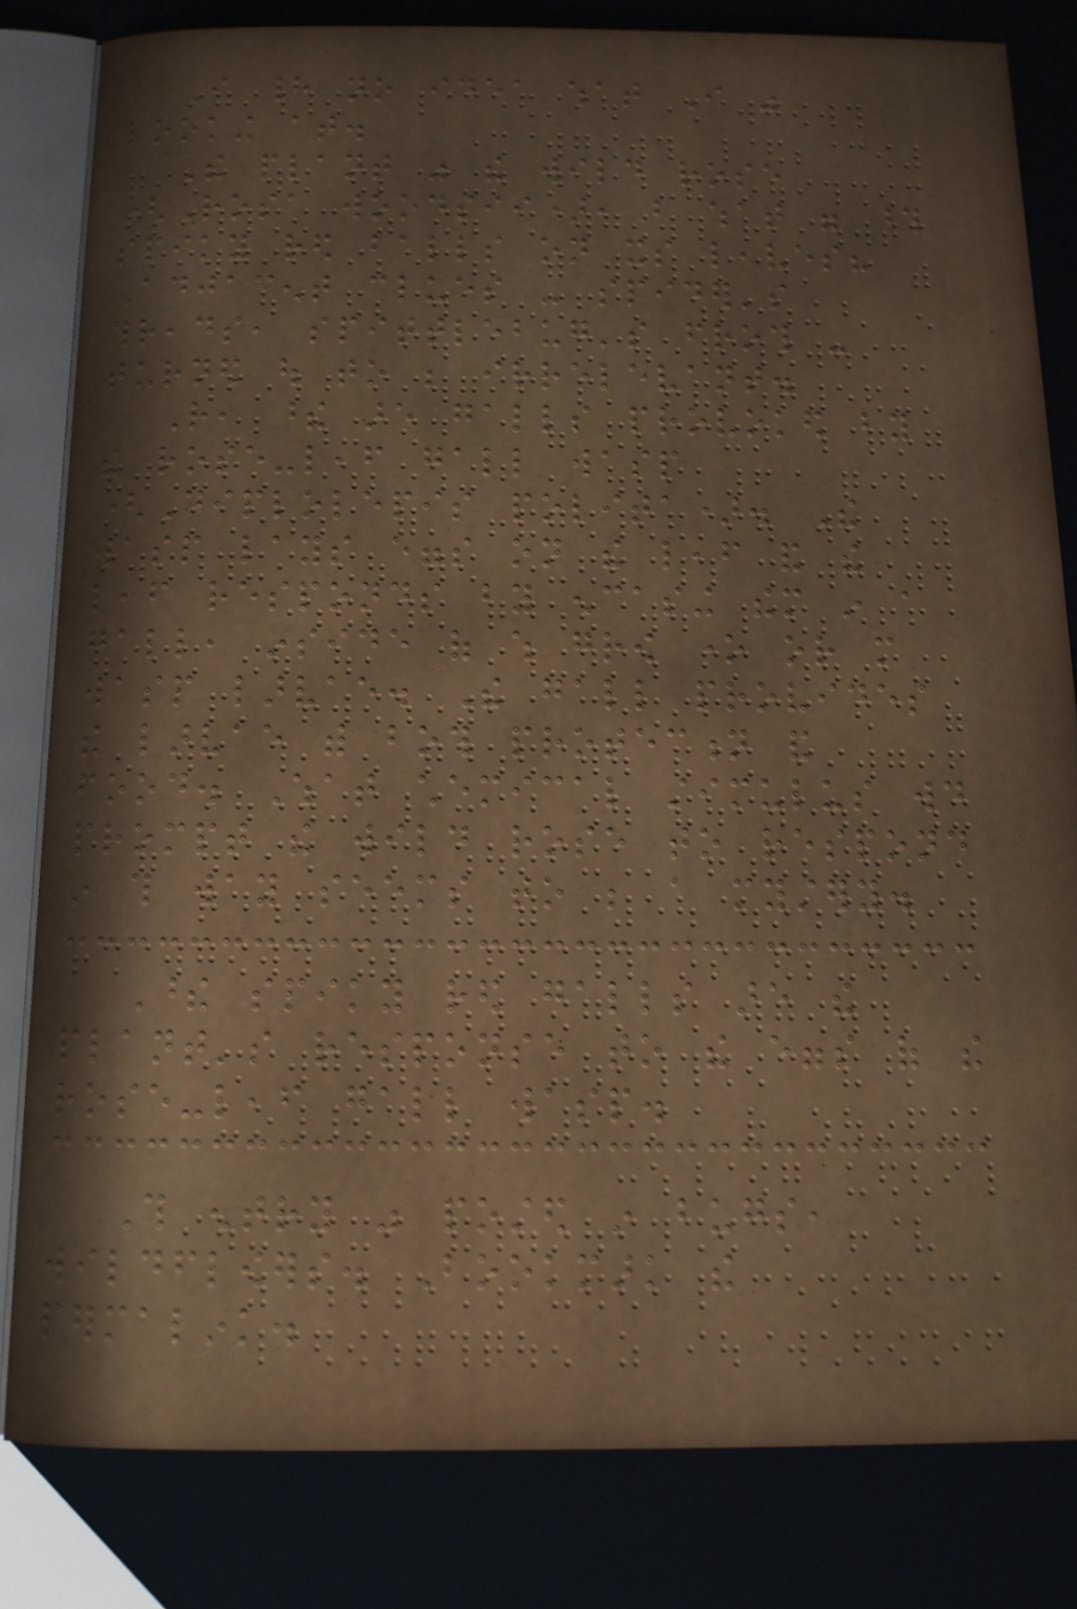I had no idea what I was
looking at.
The plant was the wild rose
(Rosa woodsii), but what were those
spiky red balls on its leaves?
Adjacent clues - spider's
threads, spittlebug's froth -
turned out to be irrelevant.
Rather, these are galls provoked by
the rose-leaf gall wasp
(Diplolepis polita). The
wasp lays eggs on the leaf and the
leaf responds by encasing them in a
gall, inside of which grow one or more
wasp larvae. The gall provides
the larvae with both protection and
food. What chemical stimulus would
prompt the wild rose to respond
in this way seems to be a mystery.
These spiky red galls are the
plant's response to the eggs of the
rose-leaf gall wasp.
This entry was posted in bugs,
wildflowers. Bookmark the
permalink.
